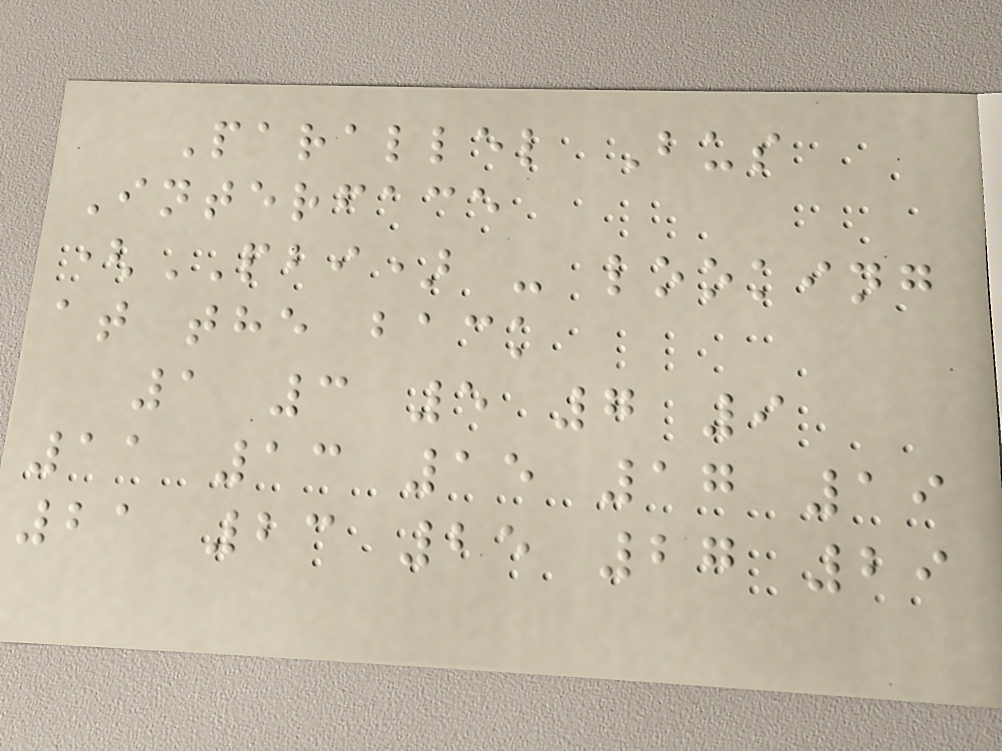Parallel Bus
Interface
(PBI) - looking
at the back
1 3 5 7 9
11 13 15 17 19
21 23 25 27 29
